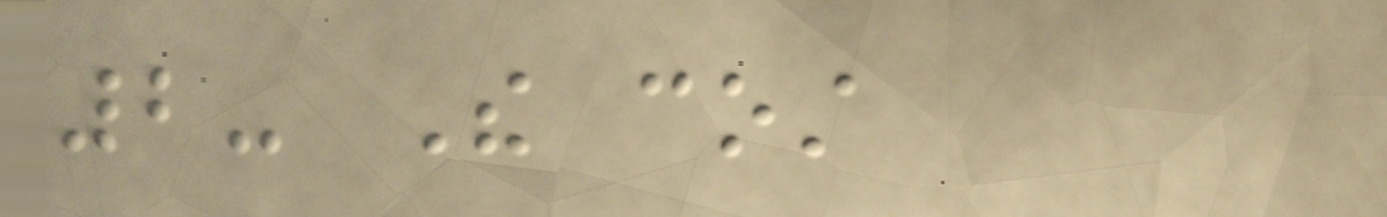2- The cost
